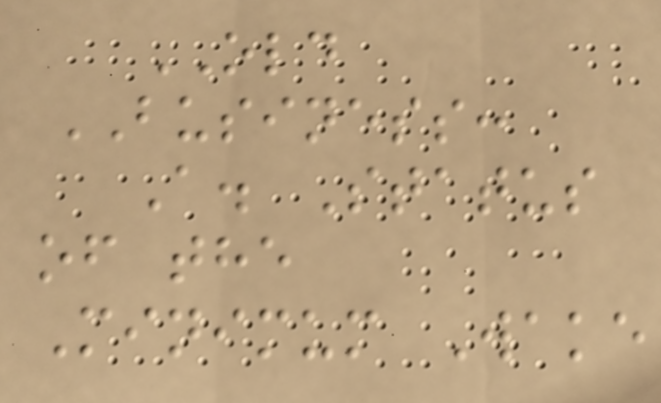OLD
BUSINESS:
A. Status
of the
Minimum Wake
